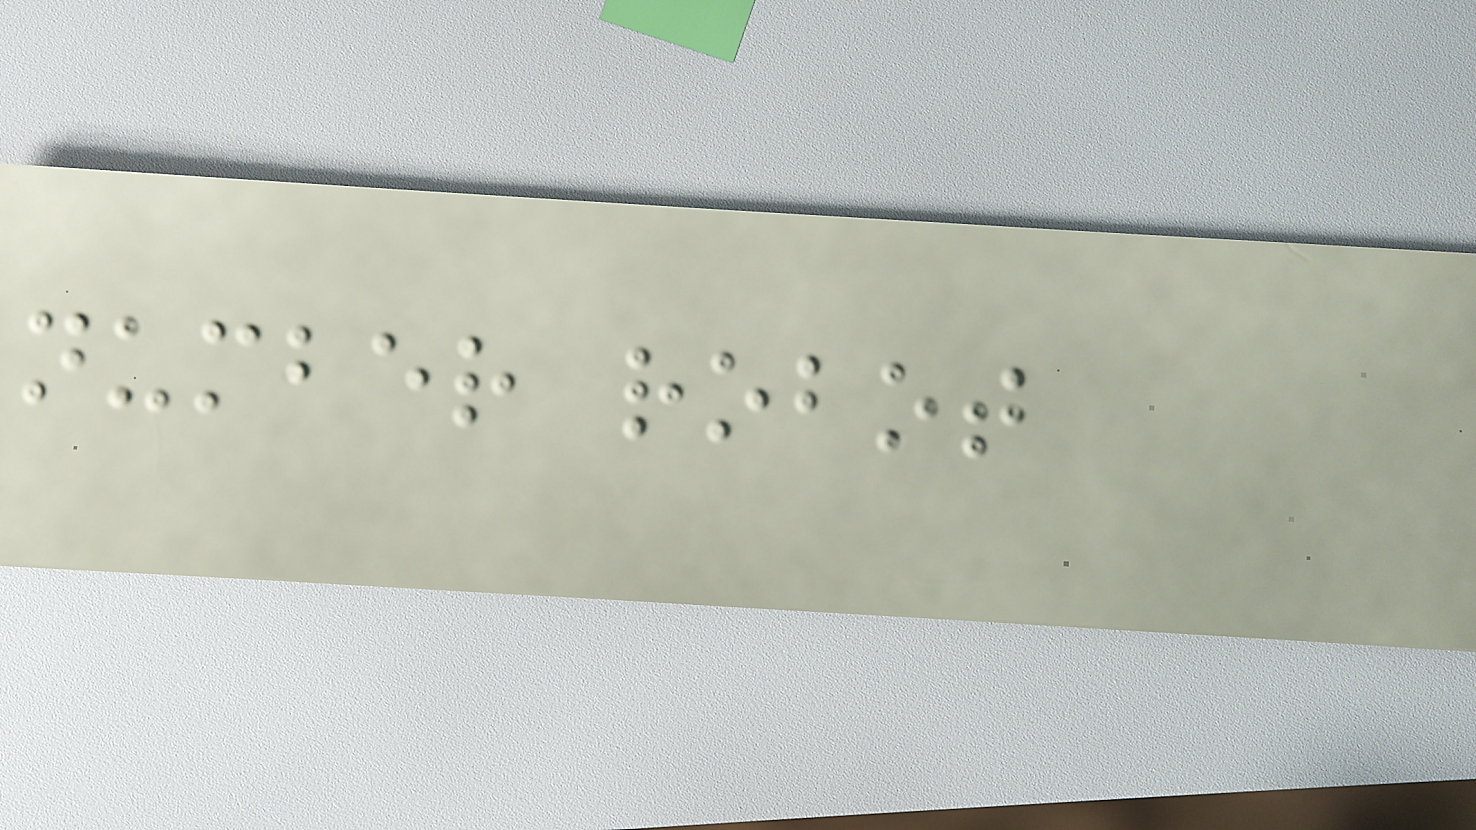number robot
